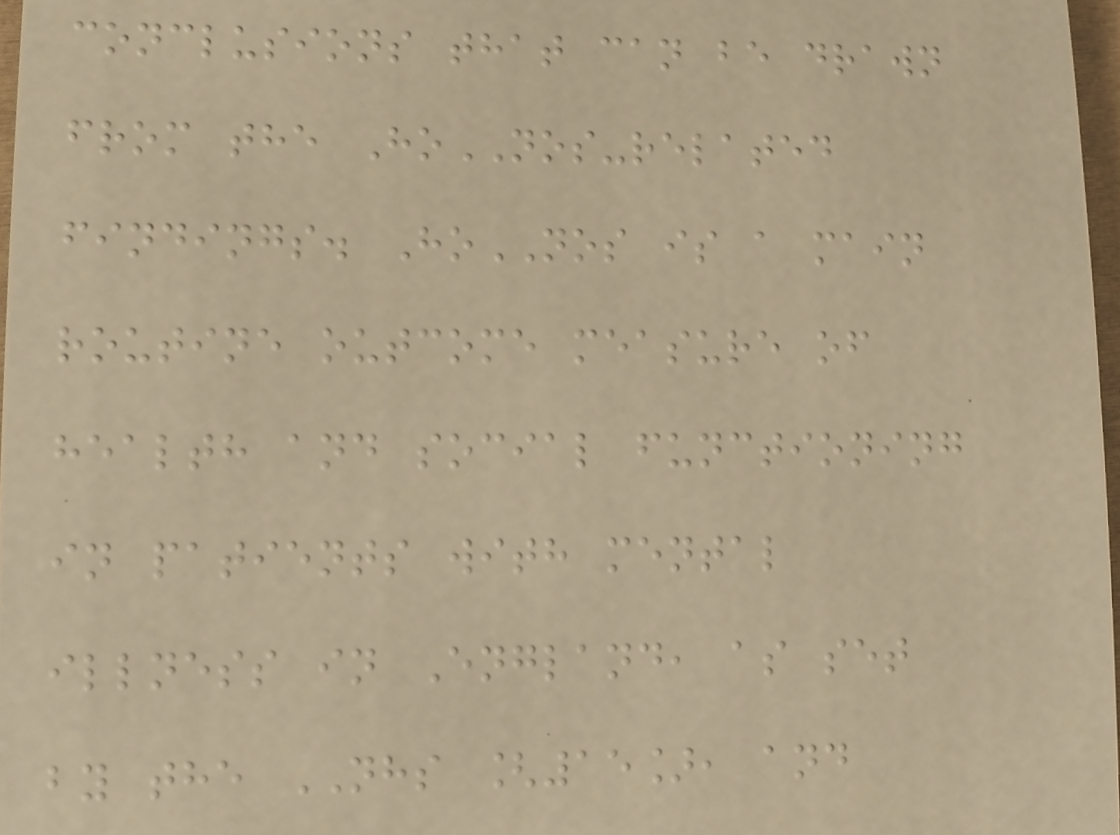conclusions that can be drawn
from the HoNOS-related
findings. HoNOS is a main
routine outcome measure of
health and social functioning
in patients with mental
illness in England, as set
by the NHS [15], and
